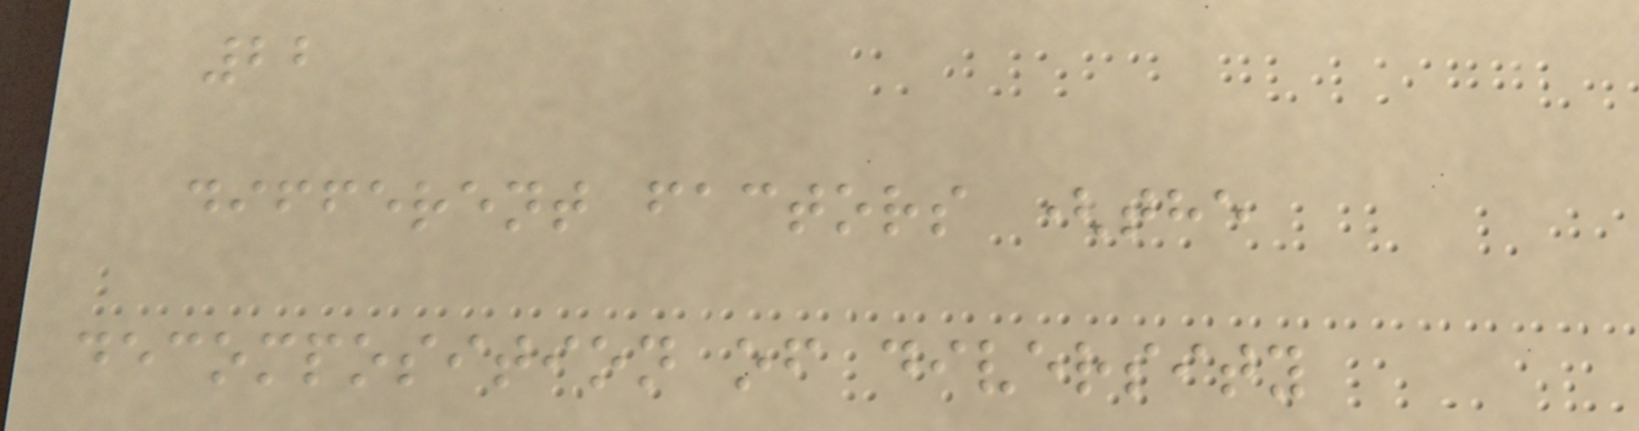22
different factors (the
decomposition of diversity
